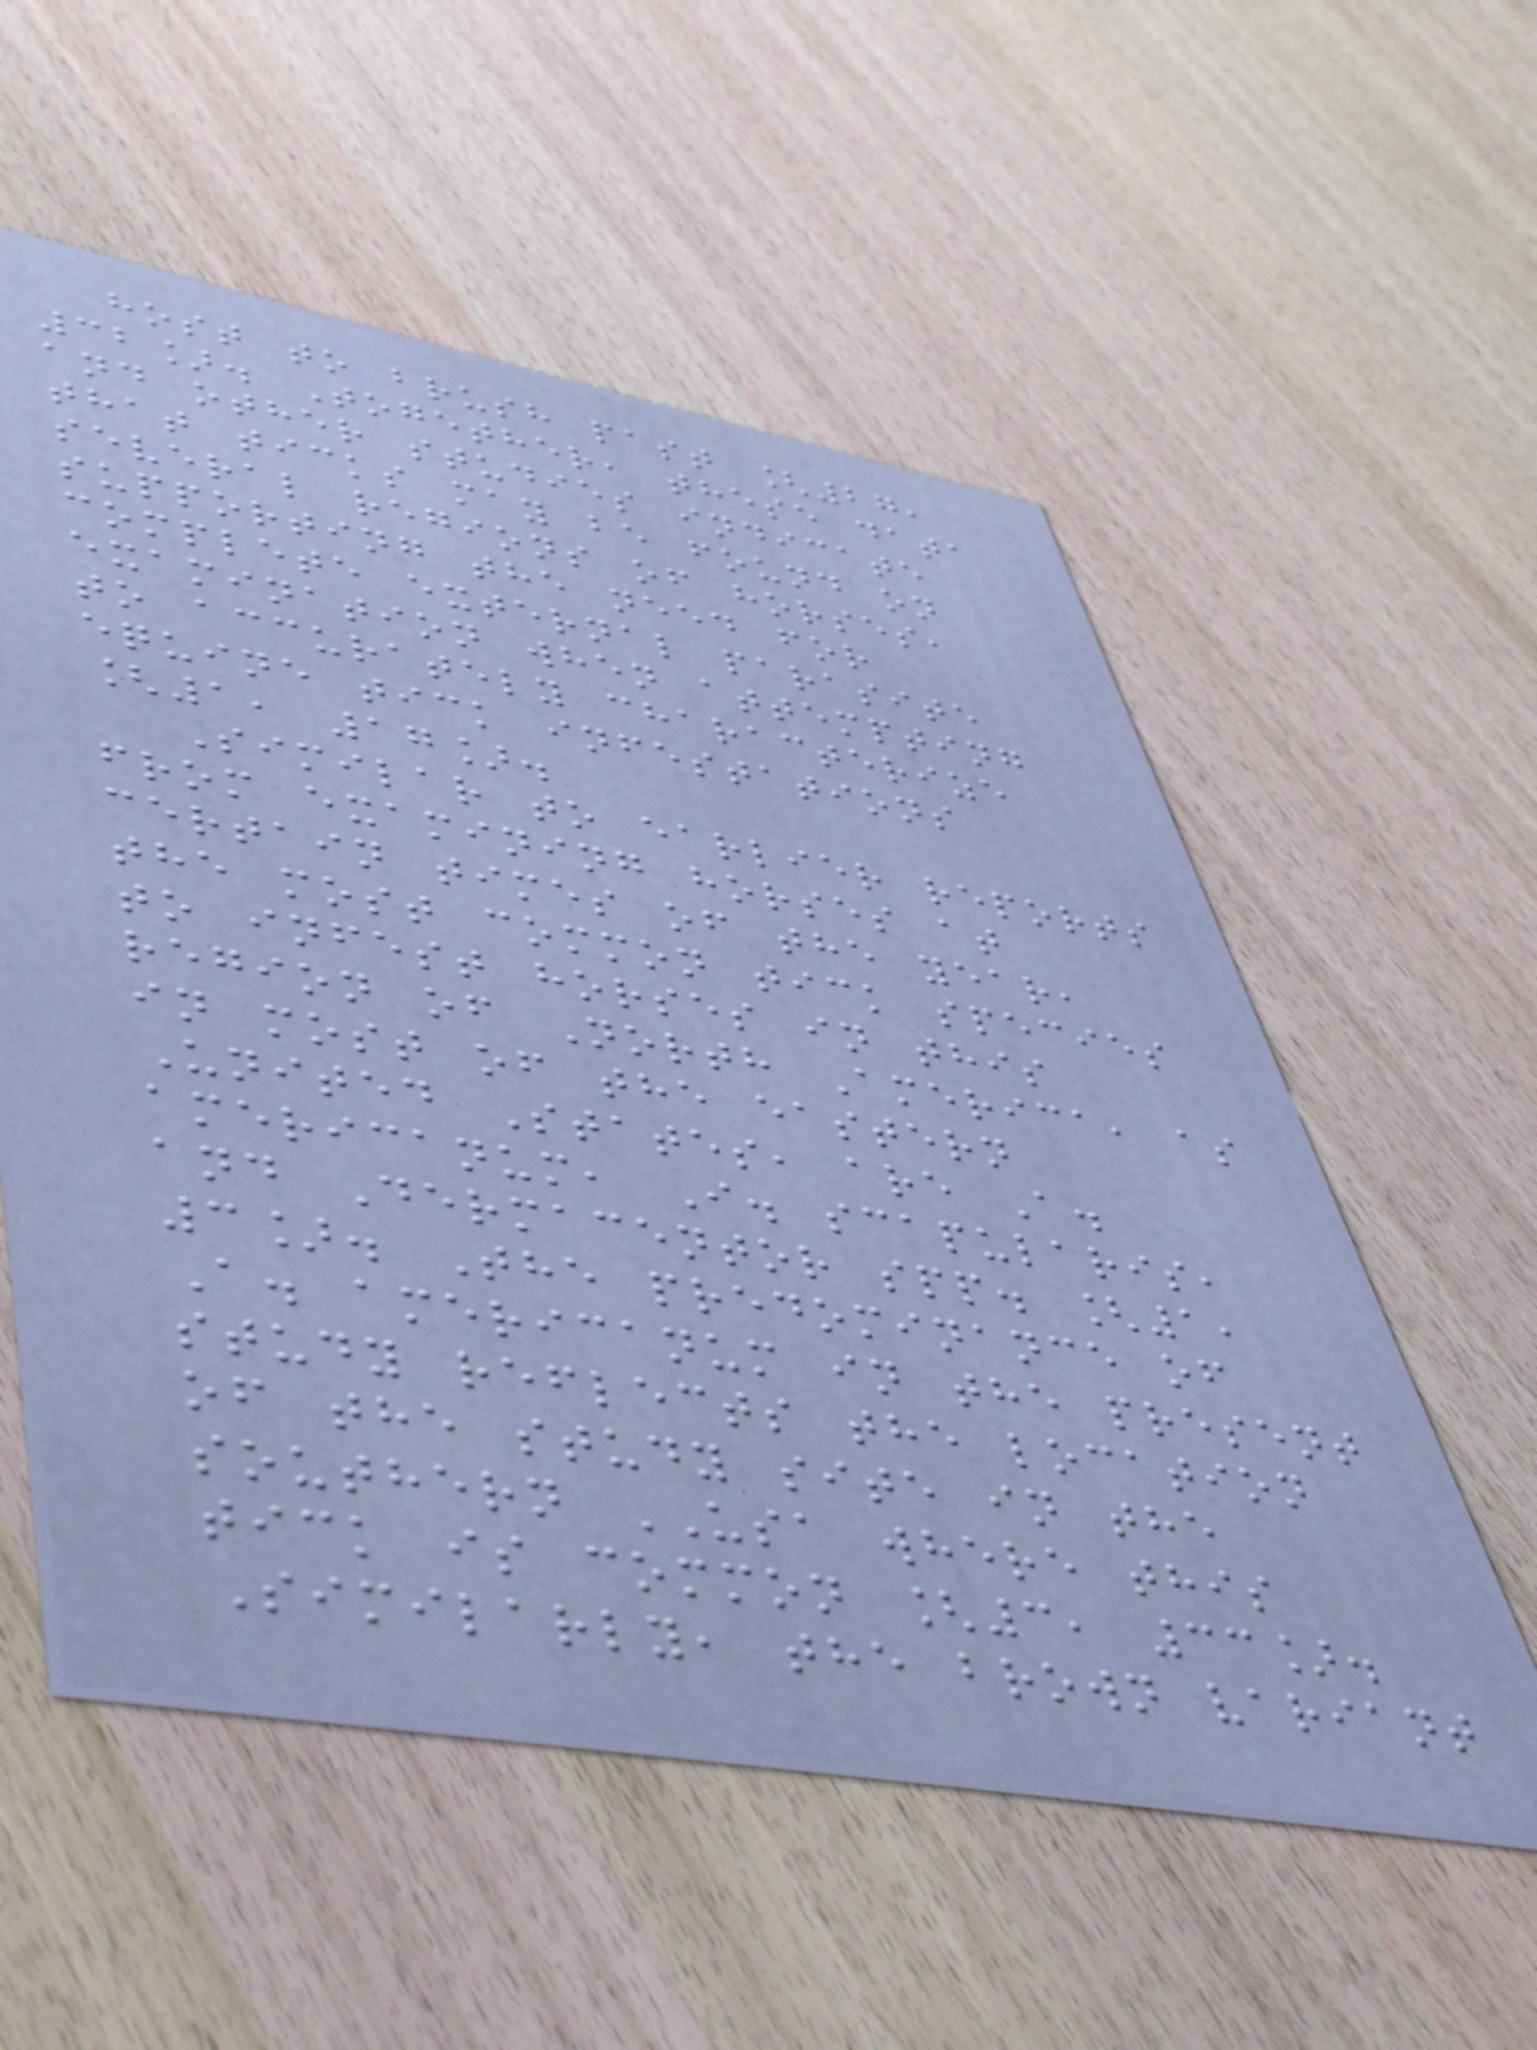host to brush past [27,
32]. Together, these data
and other studies indicate
that ticks may be found on
several regions of horses,
supporting the need for
complete external parasite
examination when attempting
to accurately characterize
equine tick infestations
[1, 17].
Similar to earlier reports
from examining horses at
certain times of the year,
the most common tick species
to infest horses in this
region of North America, as
in most of the eastern
United States, are A.
americanum, I. scapularis,
and Dermacentor spp. [1,
3]. The predominance of
A. americanum in the present
study reflects the location
of the study site in the
southern USA where this
tick is common [3, 33].
Similarly, the brown variant
